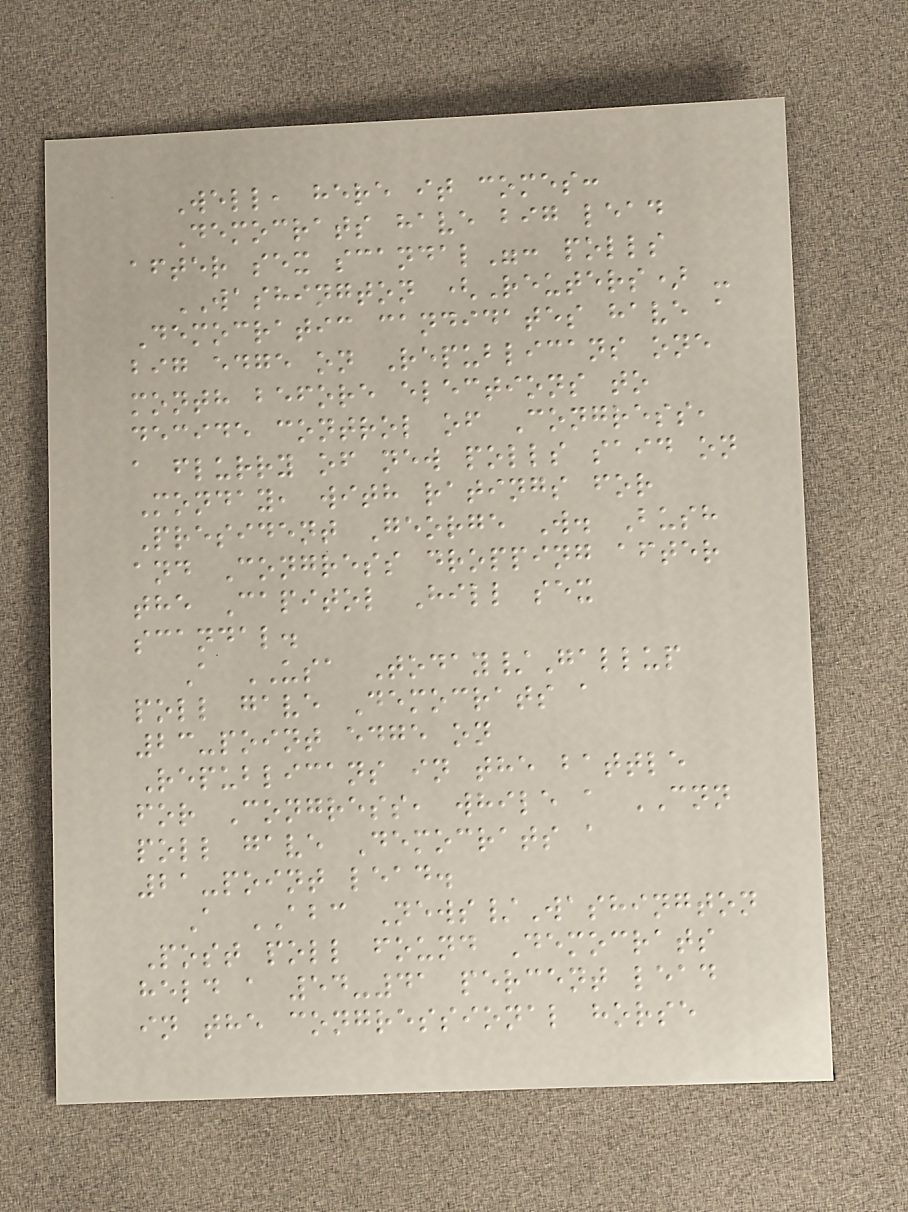Well, here it comes:
Democrats have big lead
after sex scandal": polls
WASHINGTON (Reuters) -
Democratic candidates have a
big edge on Republicans one
month before elections to
decide control of Congress,
a flurry of new polls said on
Monday, with ratings for
President George W. Bush
and Congress dropping after
the Capitol Hill sex
scandal.
A USA Today/Gallup
poll gave Democrats a
23-point edge on
Republicans in the battle
for Congress, while a CNN
poll gave Democrats a
21-point lead.
A ABC News/Washington
Post poll found Democrats
held a 54-41 percent lead
in the congressional horse
